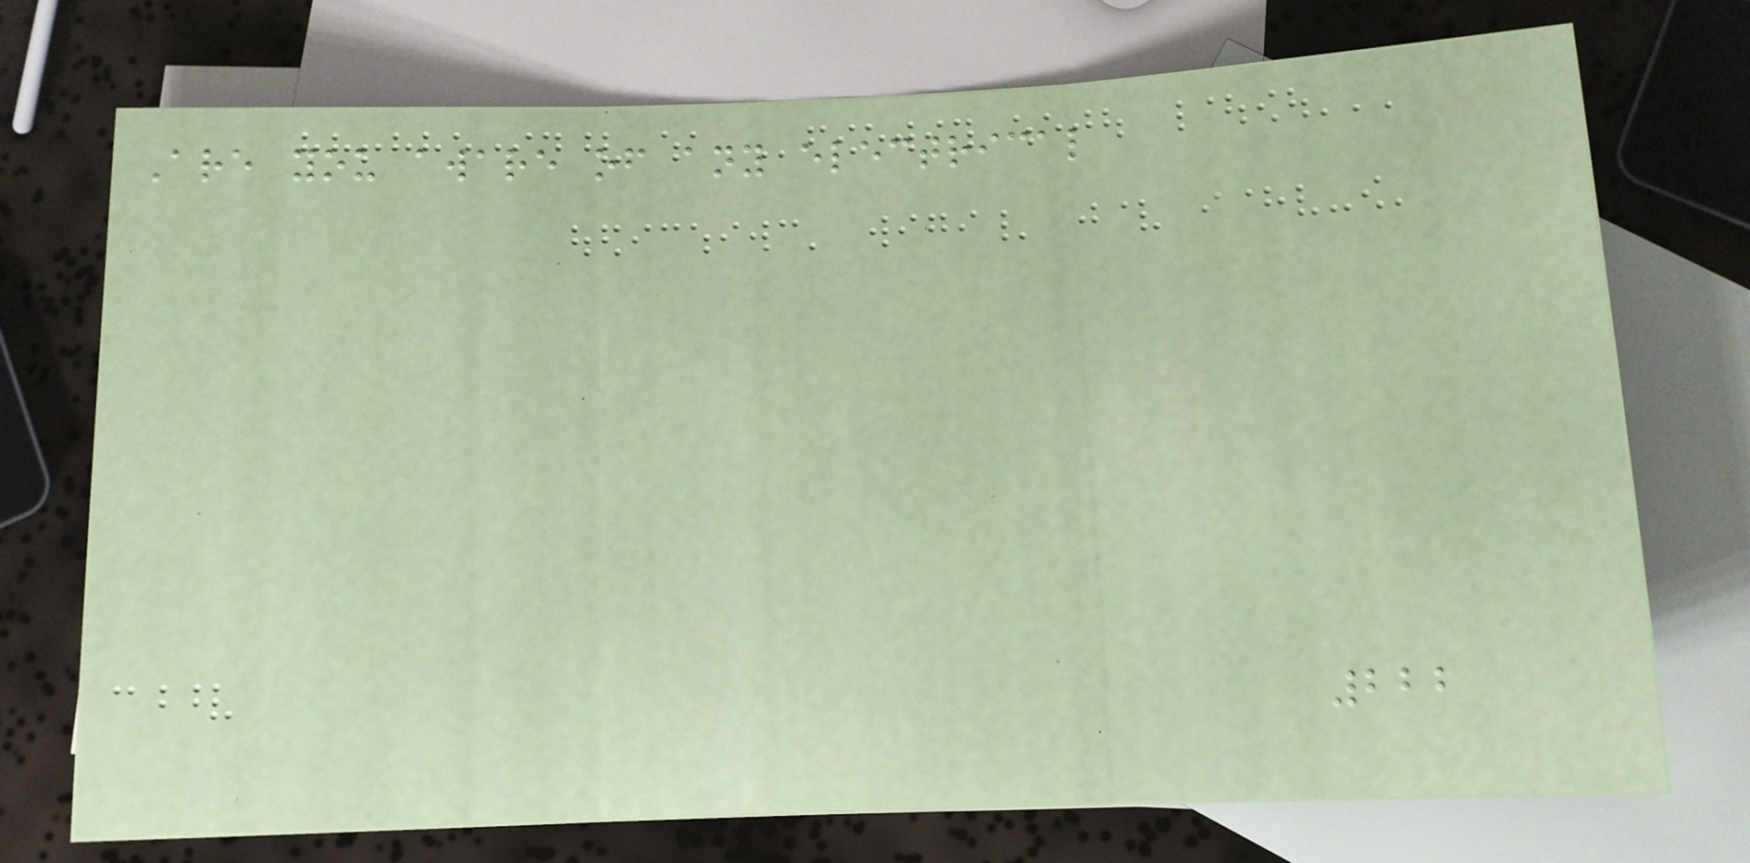Are you aware of any electrical
222
